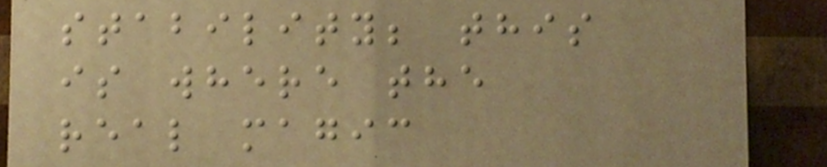stability; this
is where the
real magic
